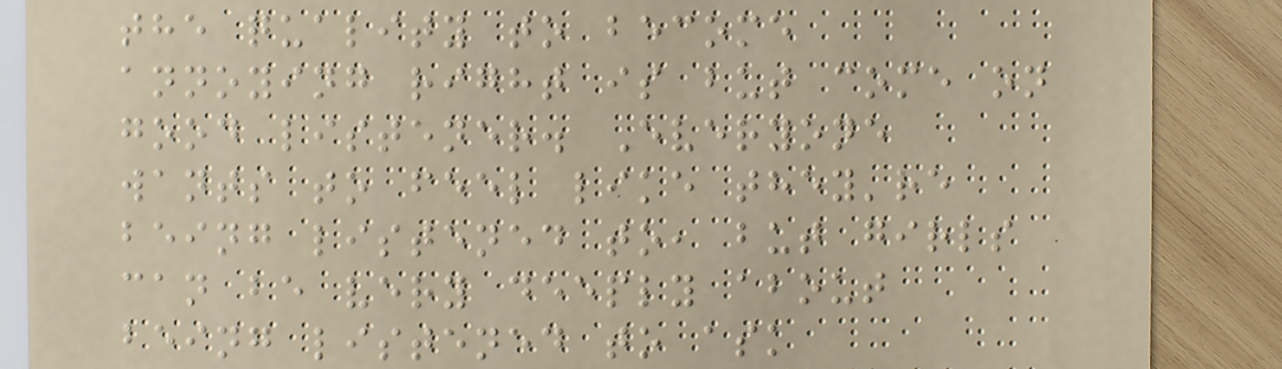the quality to become
annoying right is but come on
good listener. Everyone
wants to feel like they're
being listened to, but girls
can be very deeply about
being listened to ask
